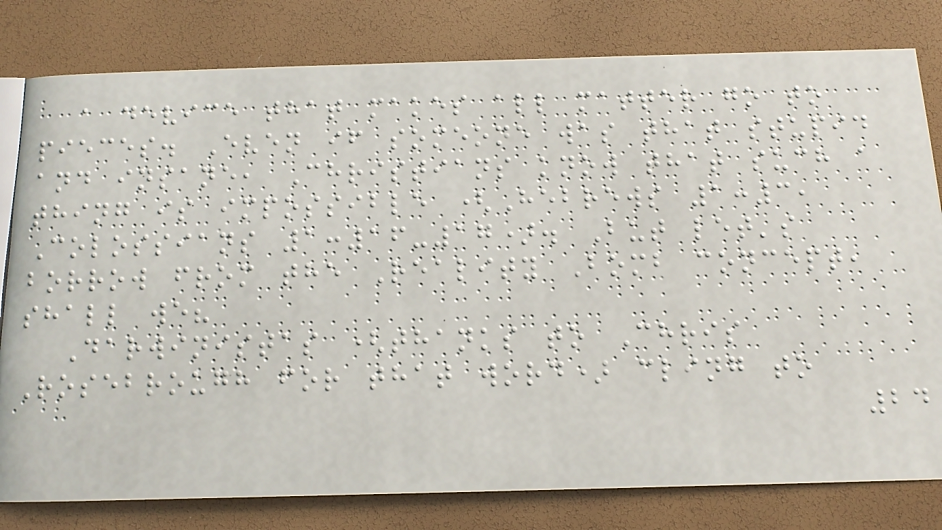a device that makes all matter go to
pieces. Even if someone was that stupid
and insane, Christians know that such a
thing is impossible (Hebrews 1:3,
Colossians 1:16-17). But let's
borrow from the Reality Bomb concept,
shall we?
Darwinistas (thanks to Chris
Rosebrough for that word) cling to
24
